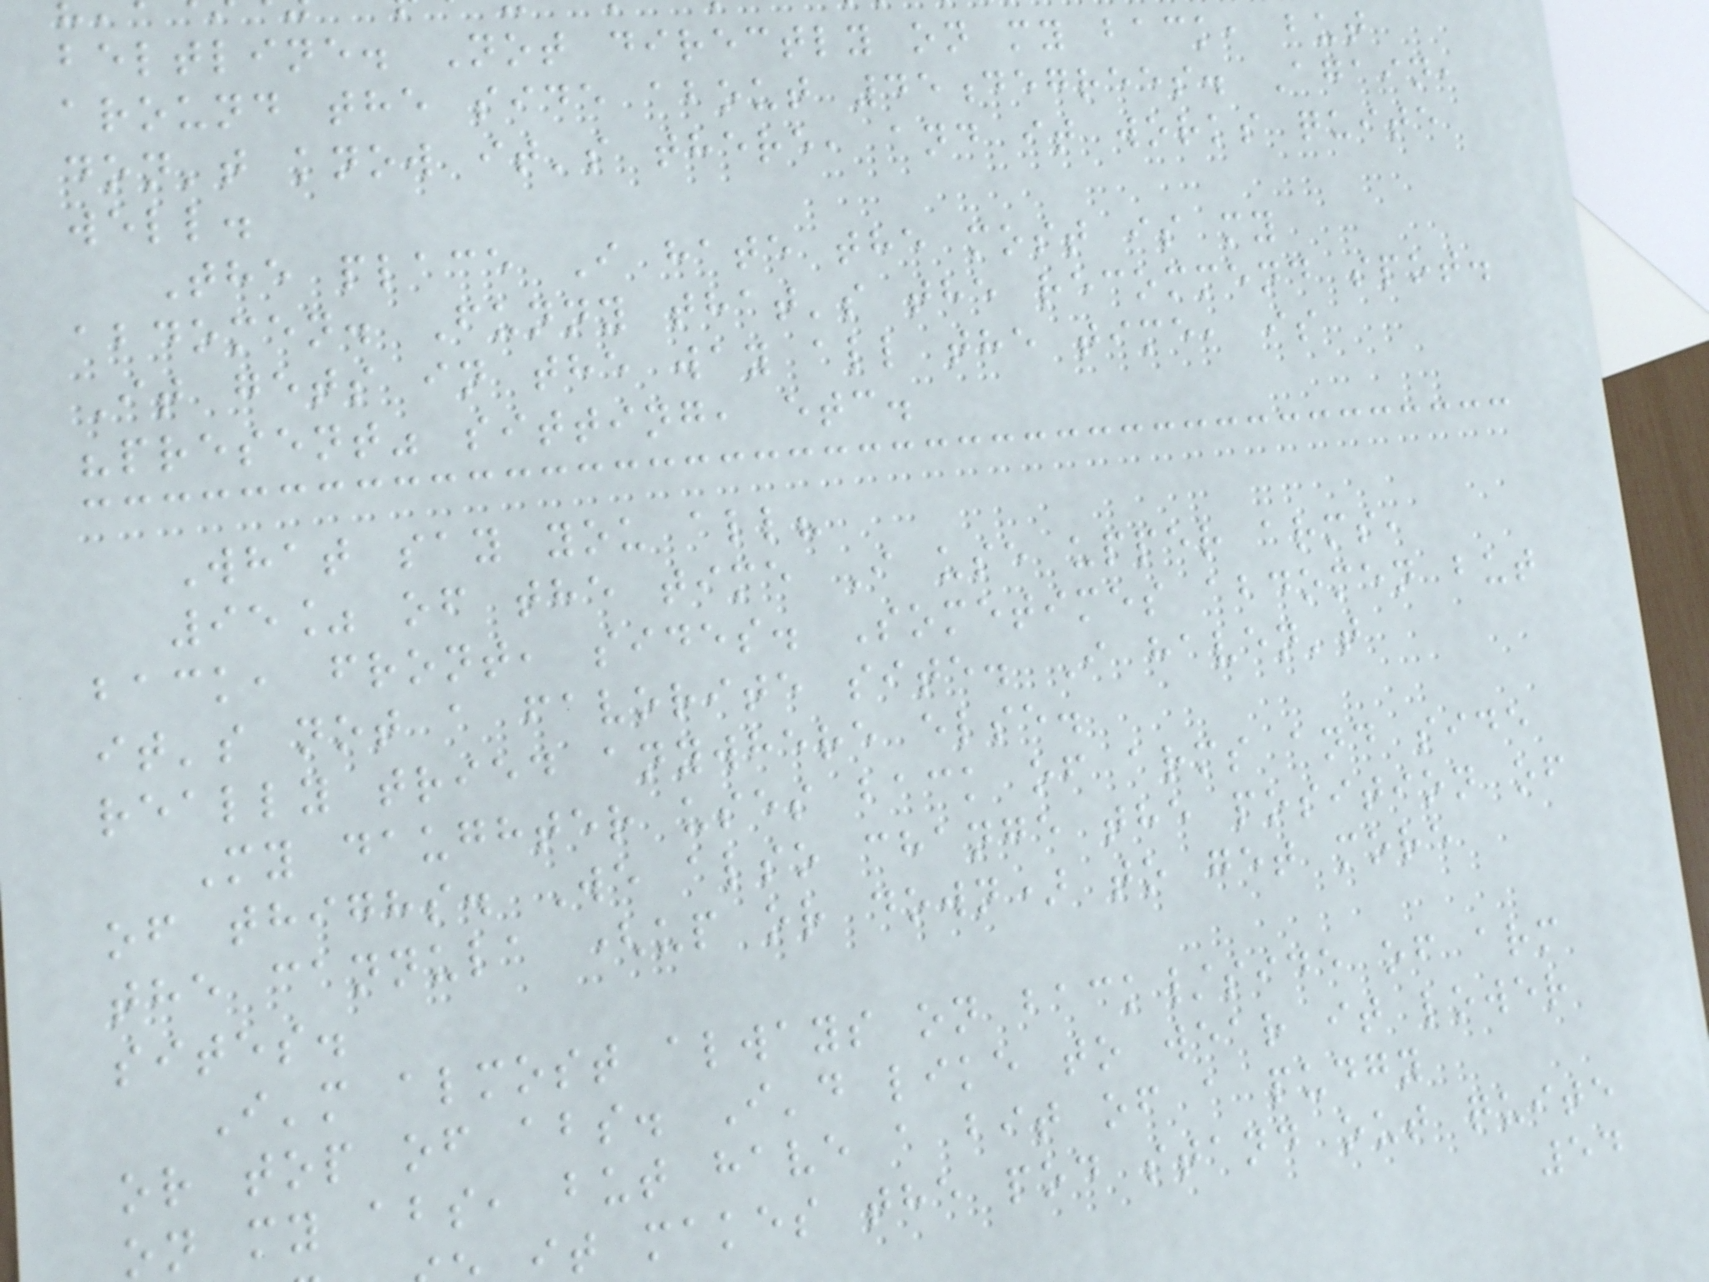beltline. Not directly on my back, but
around the side about 45degrees. Again,
don't know it's there, and it works quite
well.
The place I hate the most is my
abdomen. Funny that's the recommend spot.
It gets in the way all the time, is
"present" sitting, etc.
What say you all?
95% of the time I use upper arms,
back, front, sides. Sometimes abdomen but
it's not a favorite site. I haven't
really tried anywhere else.
My daughter uses back of arms and side
of thighs. We also change the position of
the cannula (up or down) to get more
sites.
I'm almost always on back/side of arm
or top of abs. I'd like to wear it lower
on my abs, but have a bit of a pudgy
it makes the pod stand out quite
54
